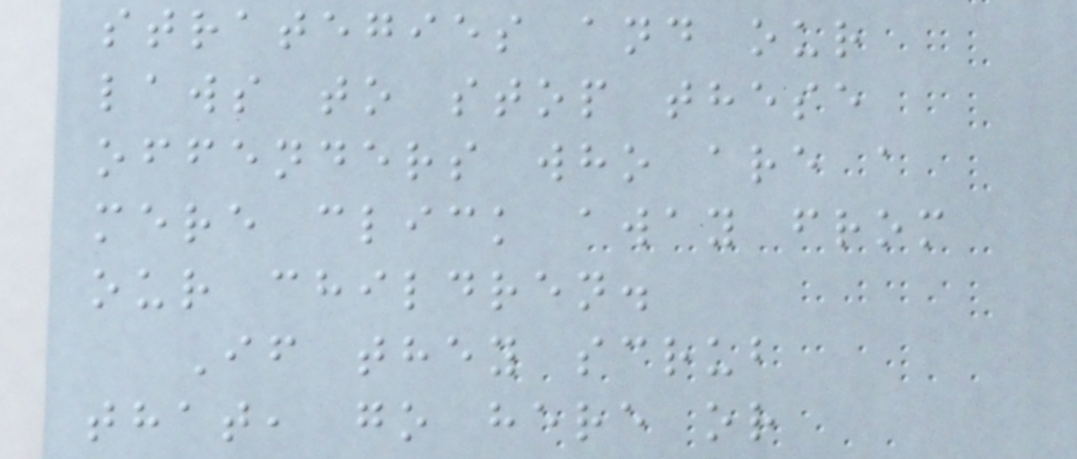strategies and our
laws to stop these
offenders who are a
mere click away from
our children.
If they scrub
that, go here or
